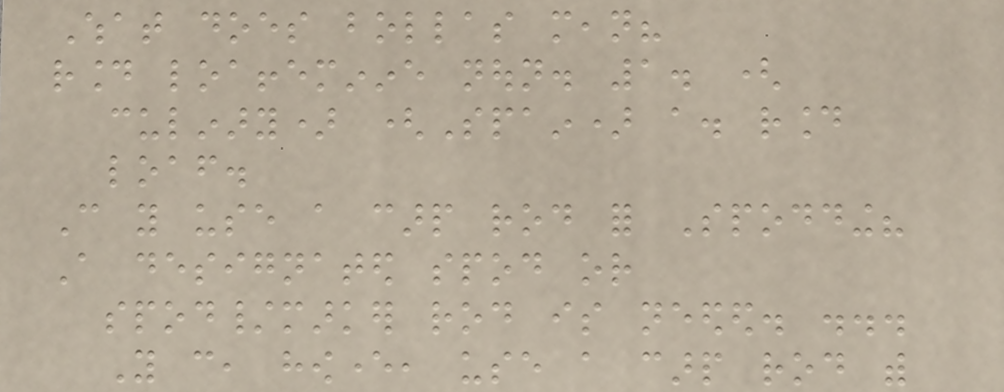What does bollas mean?
round loaffeminine noun. 1. (
culinary) (Spain) a. round
loaf.
Can you use a carp rod for Spodding?
A designated spod or
spod/marker rod is needed. ...
You can, however, use a carp rod with
